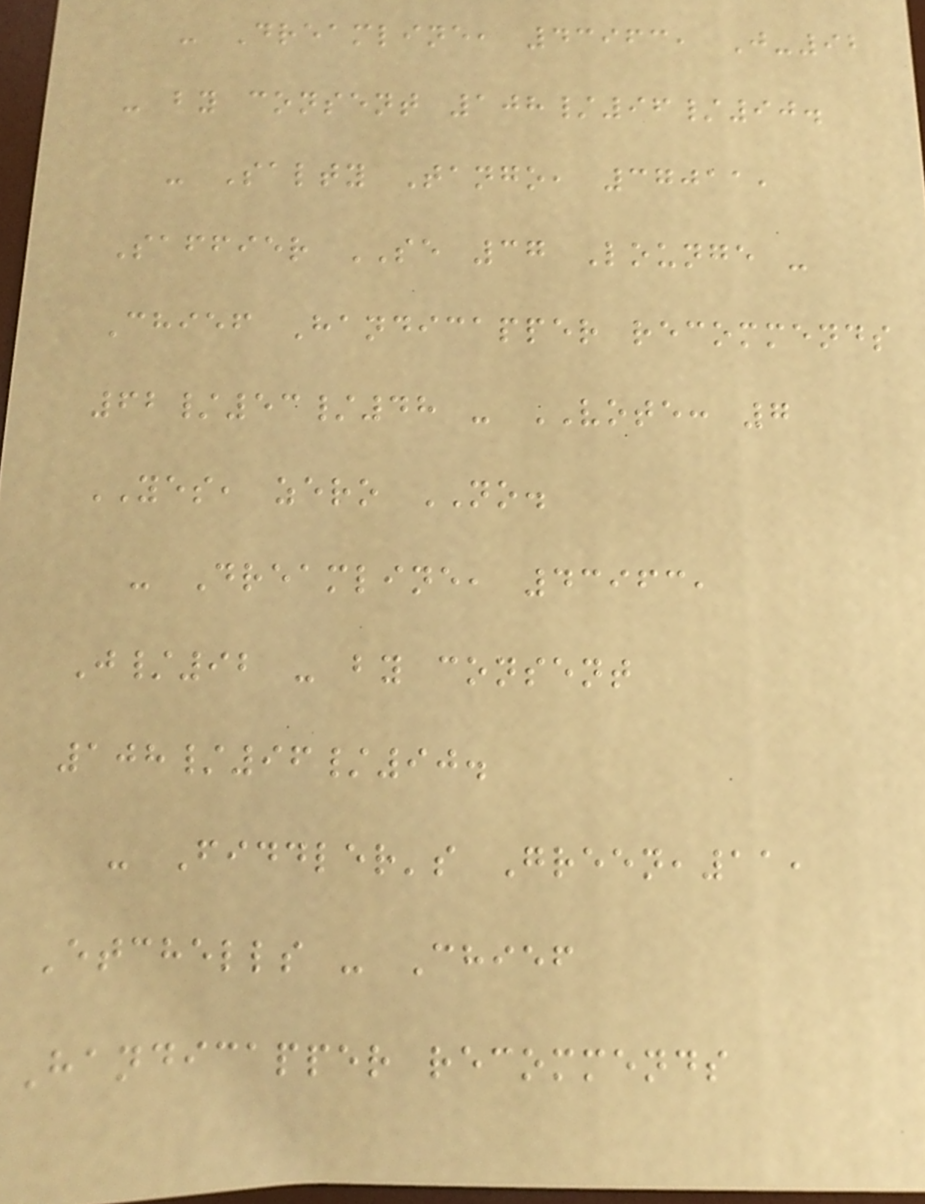- Dreamline, 43963, J-92
- by consent 108/96/90.
- Salty Tango, 37011,
Saffier SE 37 Lounge -
Chief Handicapper recommends
62/53/48 - VOTE: 7
YES, zero NO.
- Dreamline, 43963,
J/92 - by consent
108/96/90.
- Fiddler's Green,11,
Etchells - Chief
Handicapper recommends
